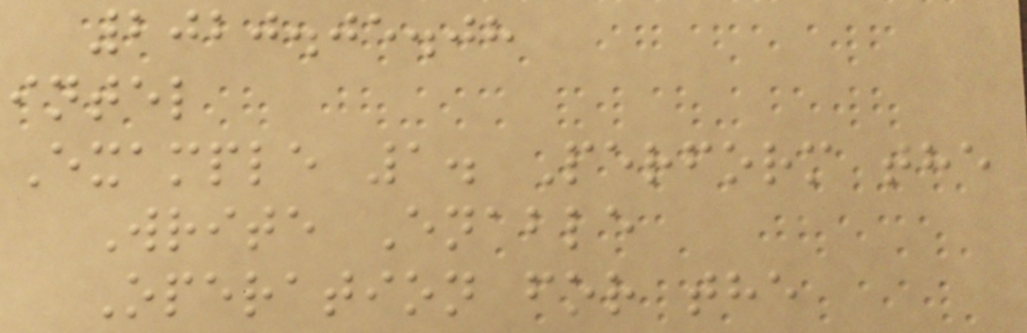2020.05.08
intel
Example 1. Perform the
Write Enable
Operation for the
